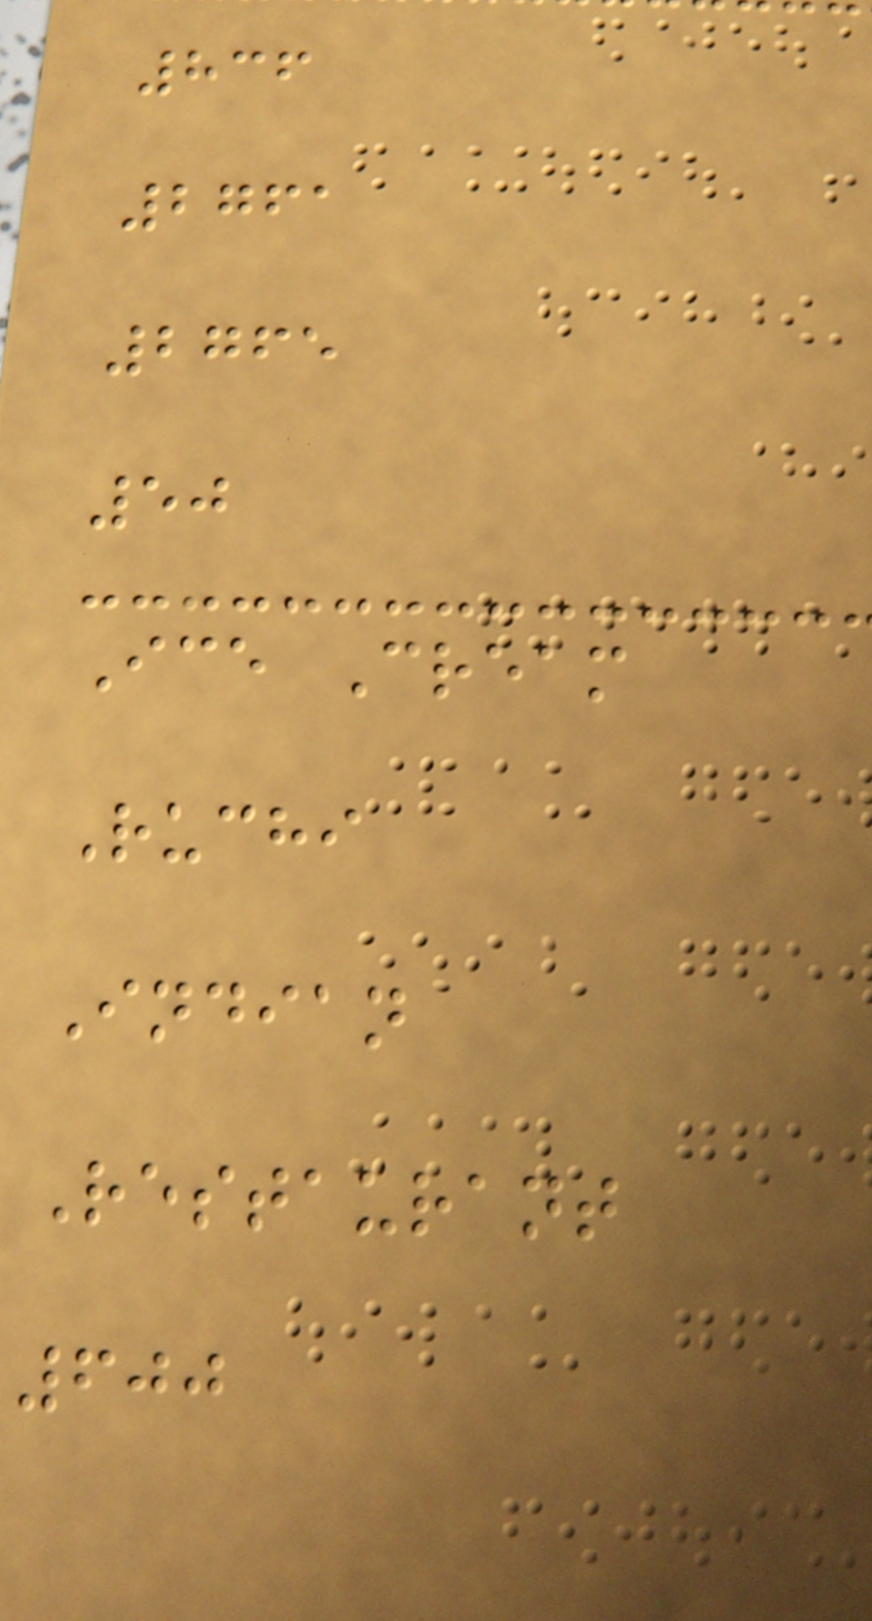836
2761
2765
50
Ice Cream
Ruchi
Indian
Restaurant
600
